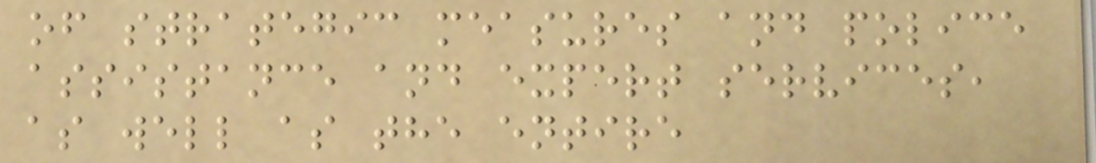of strategic measures and police
assistance and expert services,
as well as the entire
